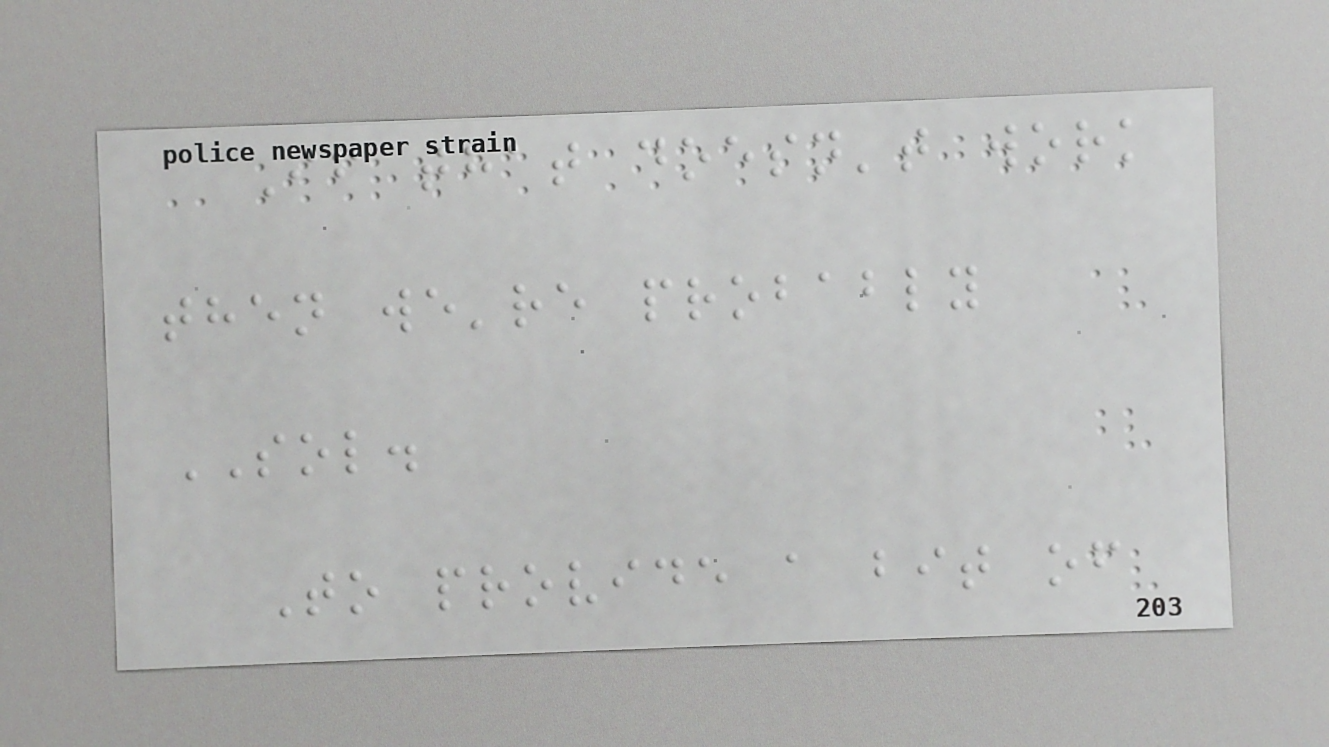If that doesn't work
then we're probably
SOL.
To provide a bit of
